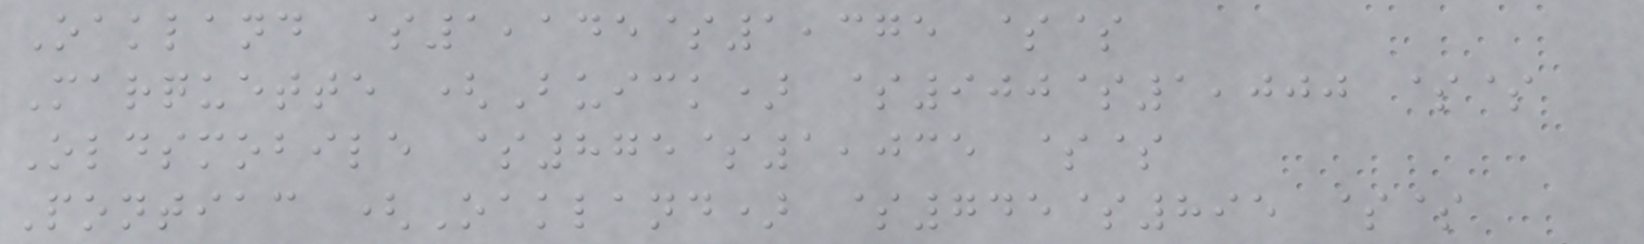Oakland $1,145$1,375 $$
Marquette (Buick) $900$1,000 $$
Oldsmobile $875$1,035 $$
Pontiac (Oakland) $745$895 $$
